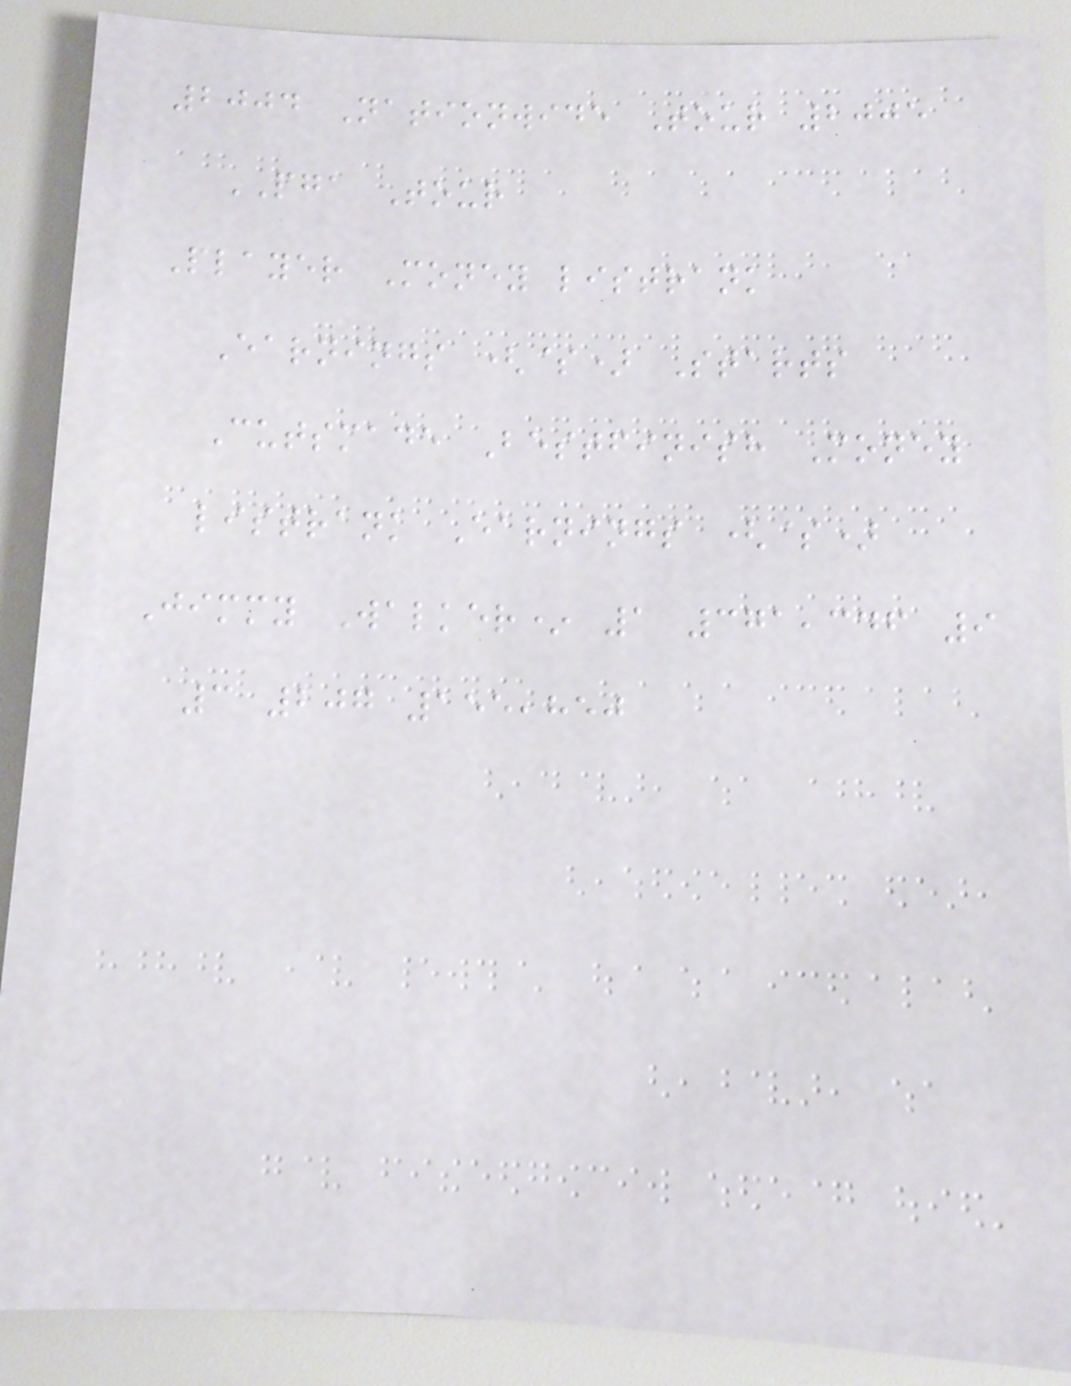2004 Nationwide Tour 2005
PGA Tour
Player Money listrank
Earnings ($) Starts
Cutsmade Bestfinish Money
listrank Earnings ($)
Jimmy Walker* 1 371,346 9
3 207 155,850
